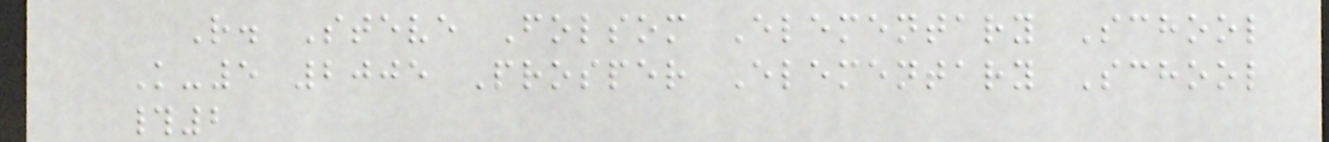R. Steve Folsom Elementary School
K-5 2005 Prosper Elementary School
#2
